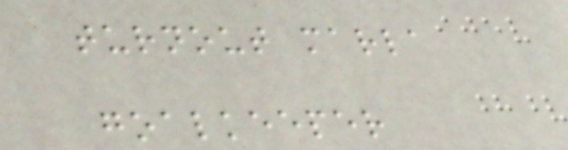turnout marla
goalkeeper
